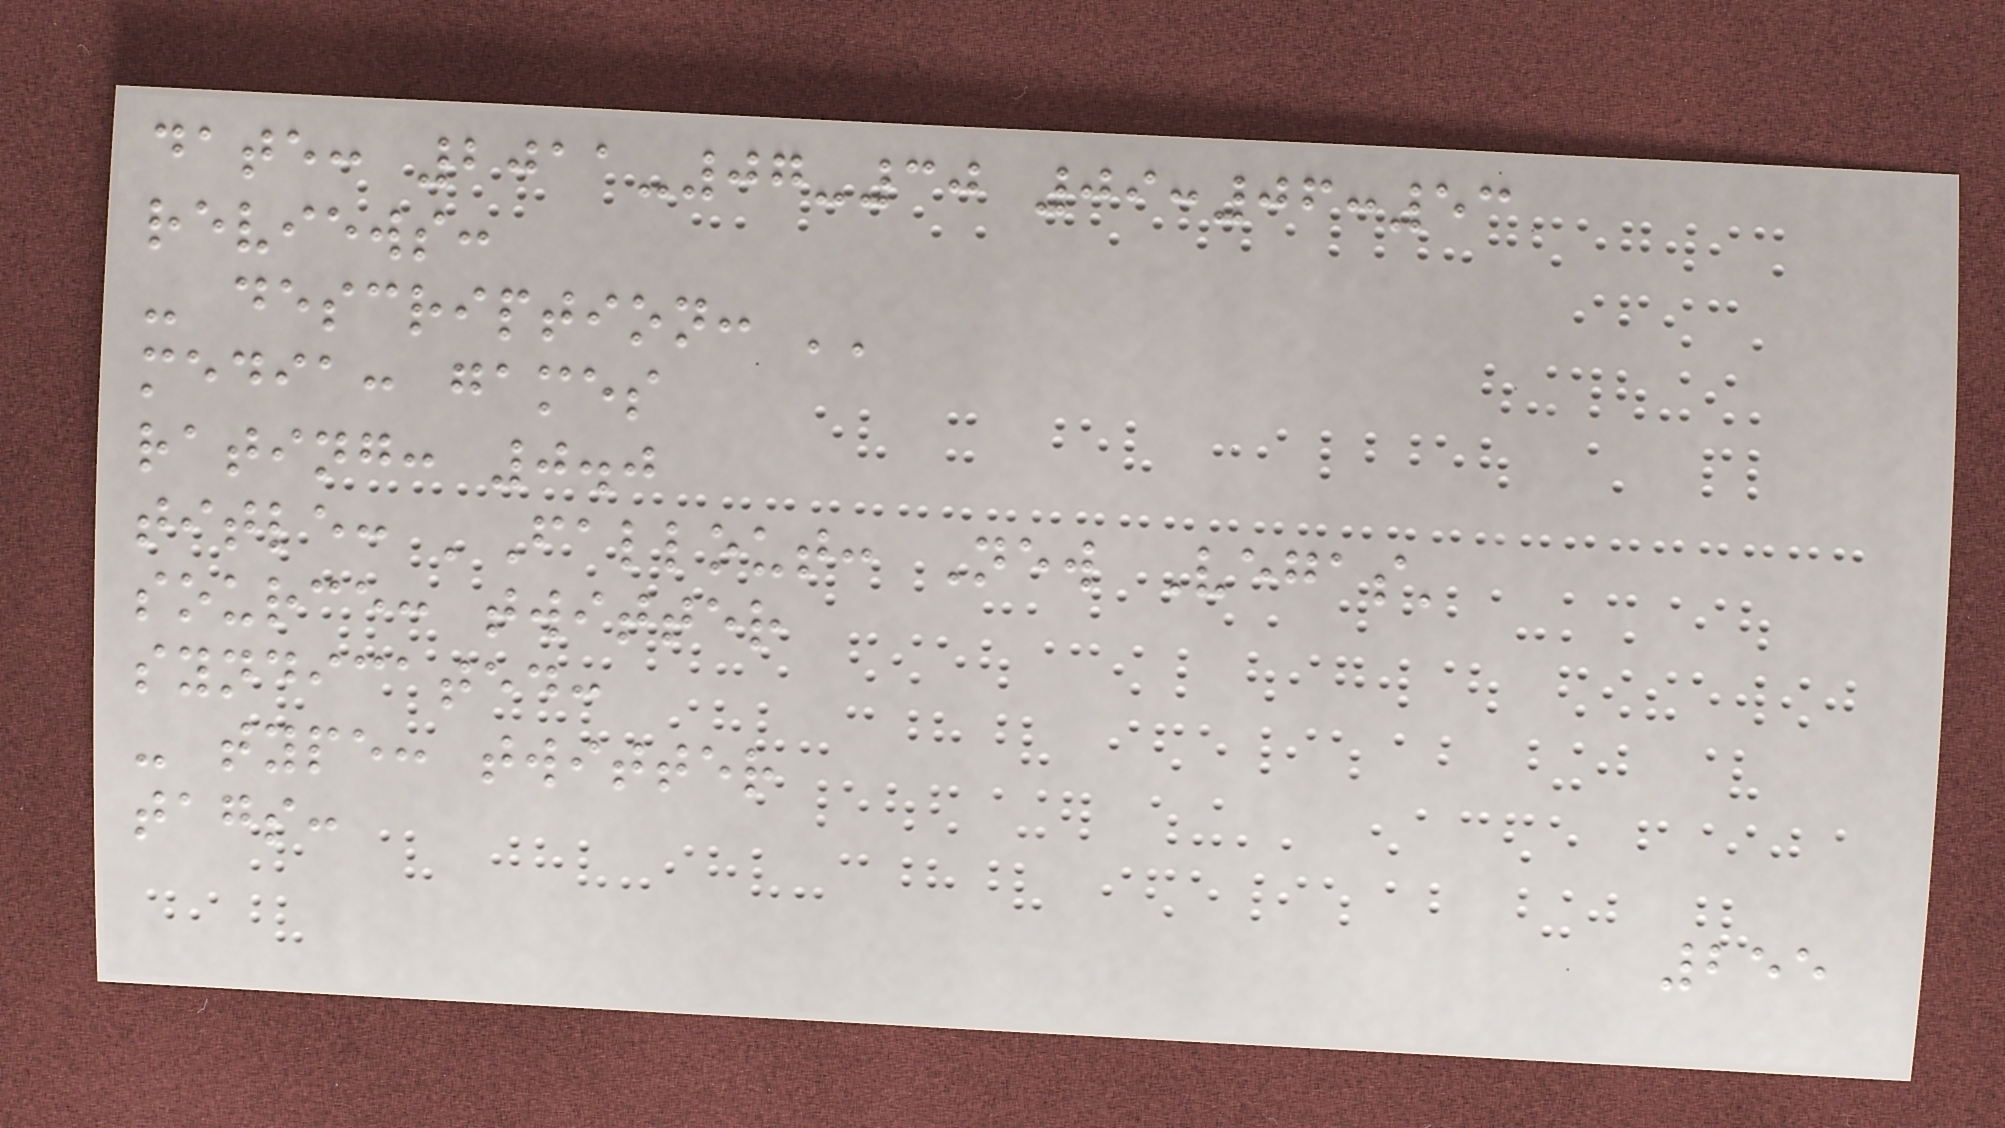date: 2011-07-30 09:06:53
reviews:
- description: ''
media: games
rating: 0.0
title: 'Fallout: New Vegas'
source: twitter
syndicated:
- type: twitter
tags:
255
